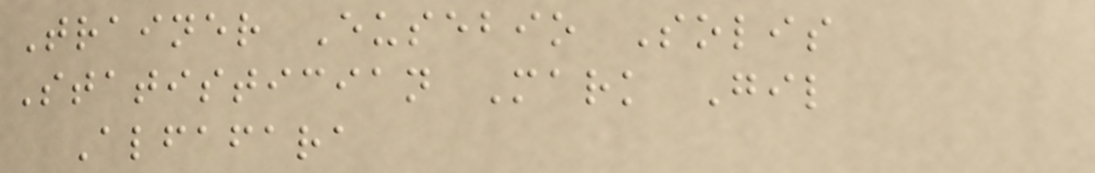Trainer Eusebio Solis
Statistician Mark Gil
Alfafara
